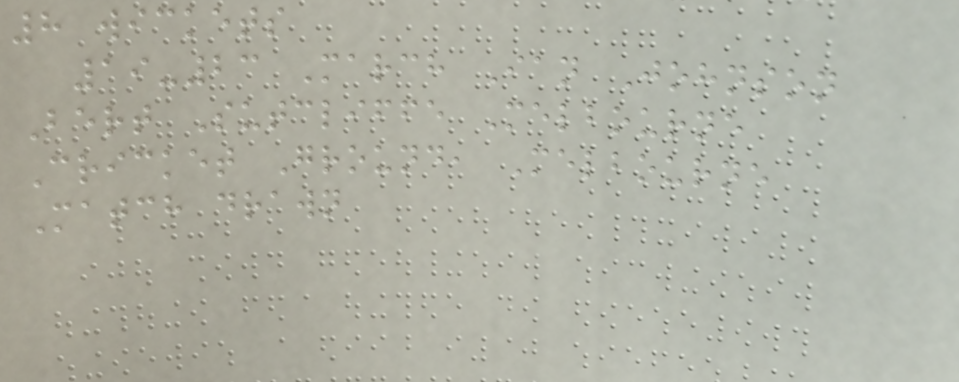8 wickets
19-23 March Ian Johnson
Bert Sutcliffe Melbourne
Cricket Ground, Melbourne
Match drawn
